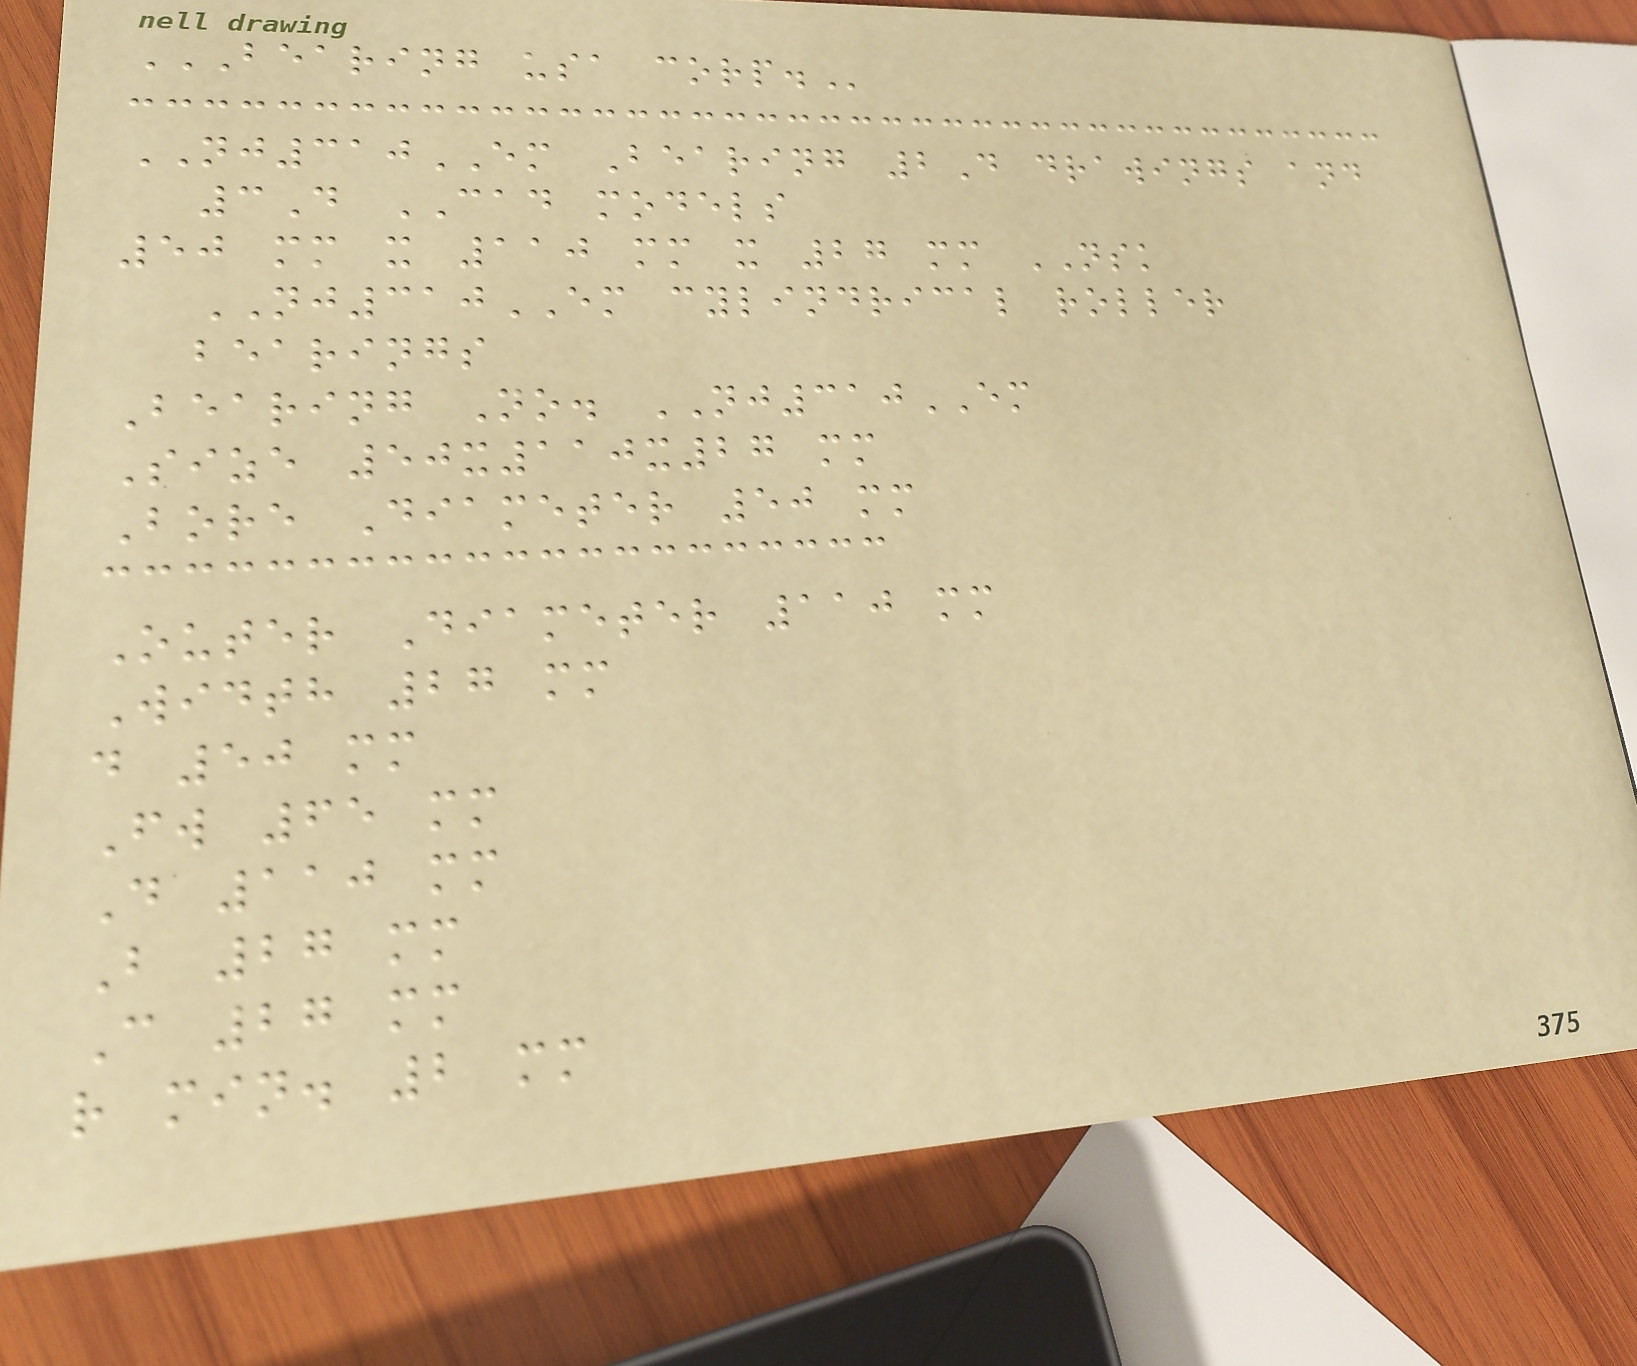BEARING USA CORP.
NJ310EM Bearing 2D drawings and
3D CAD models
50 mm x 110 mm x 27 mm NSK
NJ310EM cylindrical roller
bearings
Bearing No. NJ310EM
Size 50x110x27 mm
Bore Diameter 50 mm
Outer Diameter 110 mm
Width 27 mm
d 50 mm
Fw 65 mm
D 110 mm
B 27 mm
C 27 mm
r min. 2 mm
